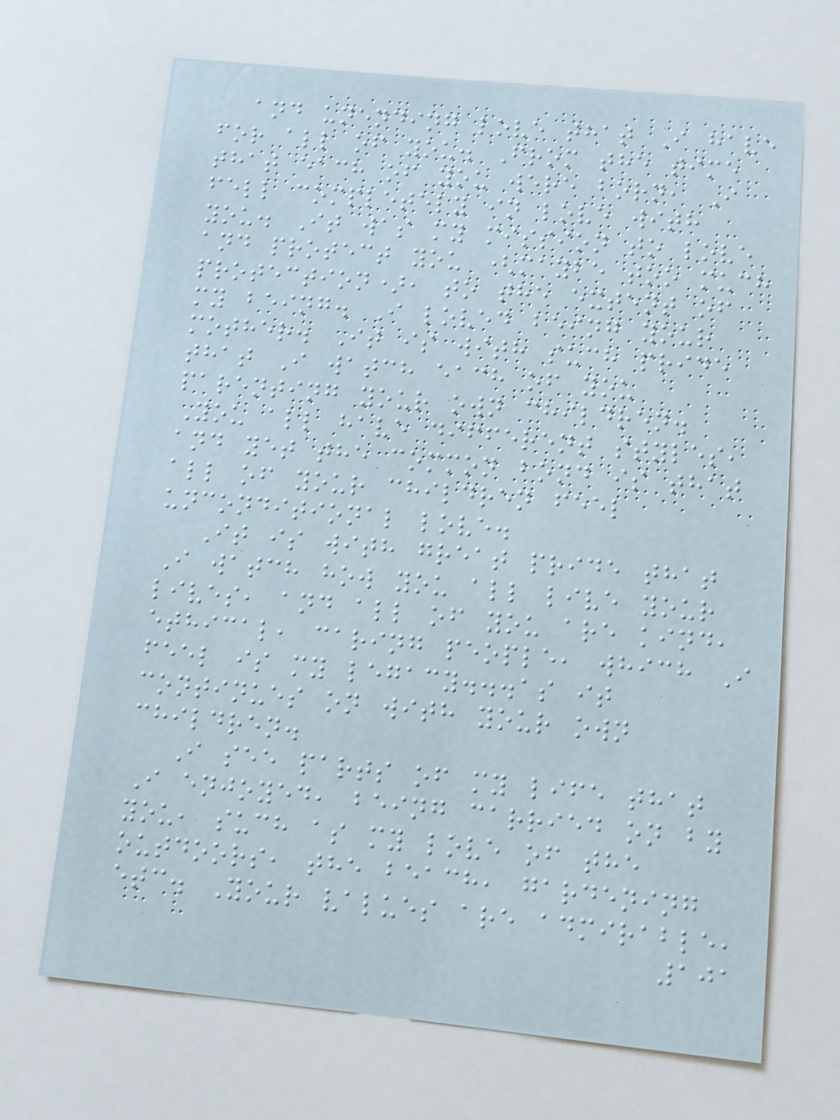and unending love that I have
for all of you. From the time
that each of you were born, I
fell completely in love with
you. It was my mission to love
and protect you (maybe too much
protection), to the extent of
my being. I loved being your
mother. It is with such pride
that I watch each of you
parenting your own children.
You all have different styles,
and yet the common bond is that
all of your children feel
unconditional love.
It is with great pride that
I watch how you all live your
lives, and all of you are kind,
ethical, caring people, which I
feel is my legacy...as it
continues on with your own
children.
I see parts of my life that
I enjoyed, being carried on by
you, such as my love of the
outdoors, the beach, gardening
etc. Your values are admirable,
101
